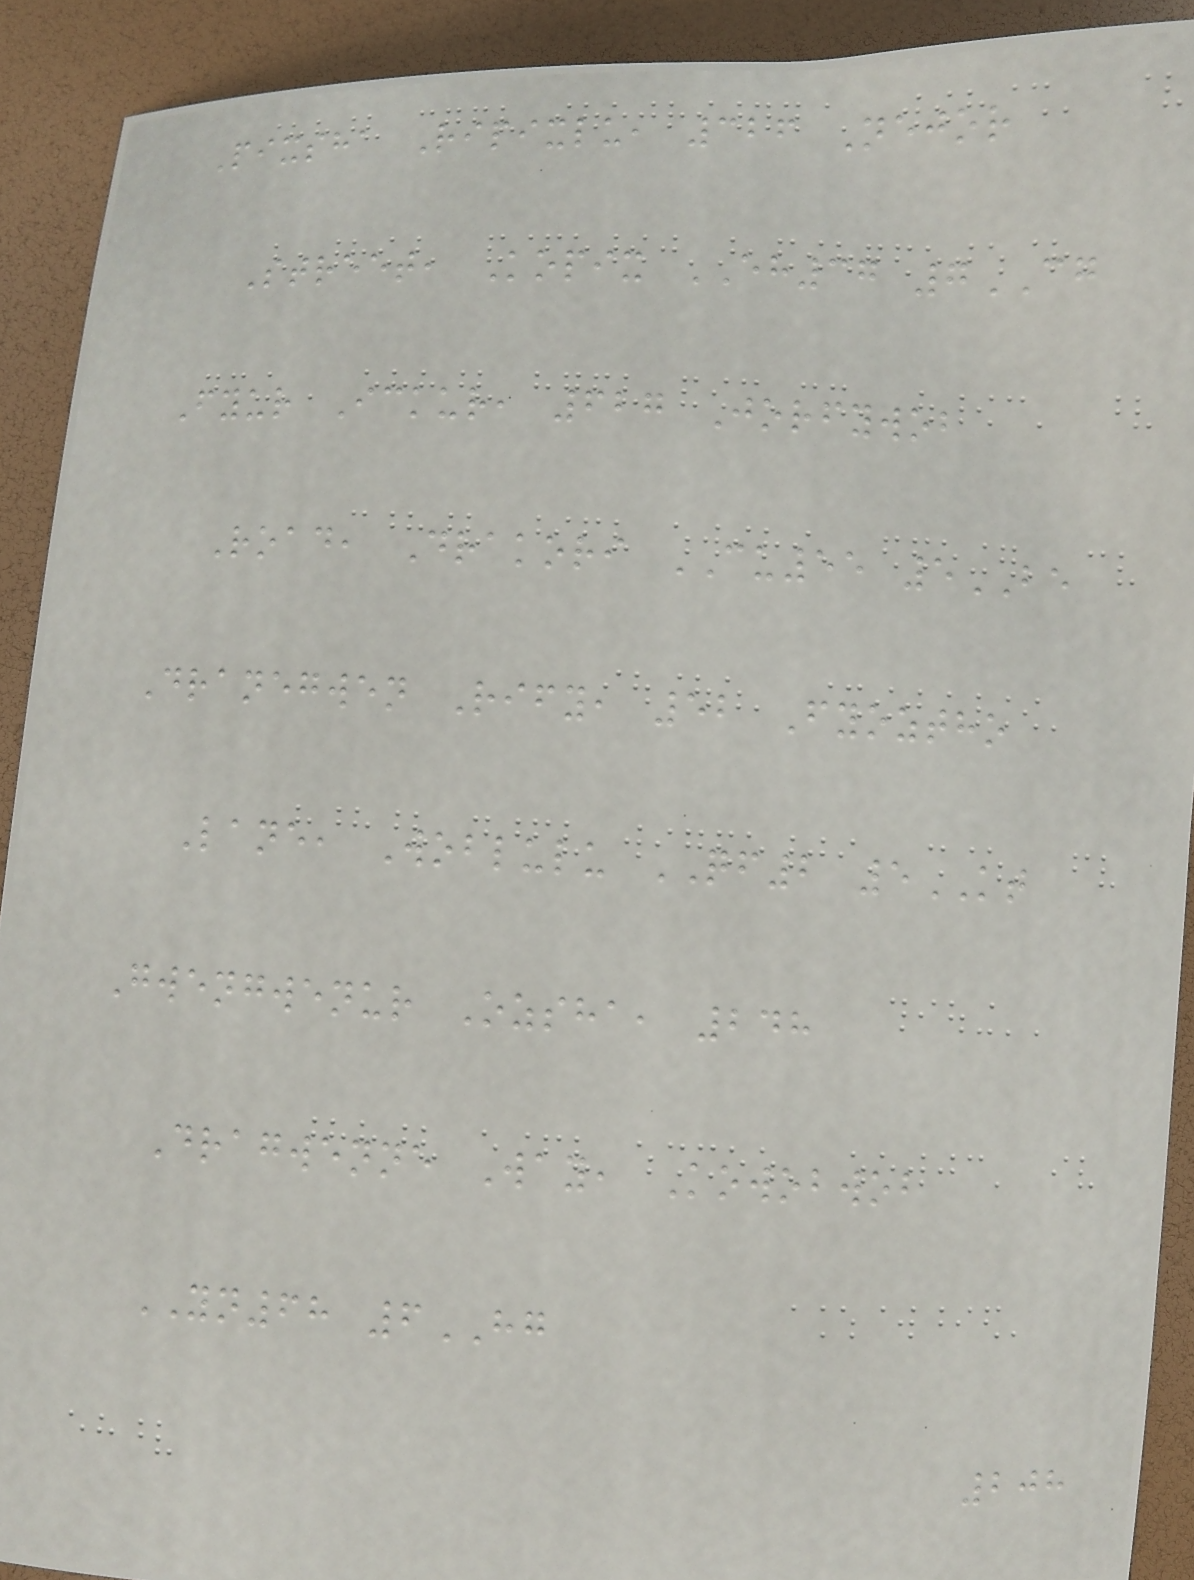Pixsha Ripixlu, 326 Nejor
Street, Kopix EH37 7CG
Fyur Ickur, 627 Jorfywob
Road, Drakori CU55 5BE
Dranegwen Rify, 52 Fyoztho
Lane, Woblulu QF2 5KT
Gwengwenur Ozsha, 248
Dragwenne Way, Kowobwob
YN68 6HG
208
